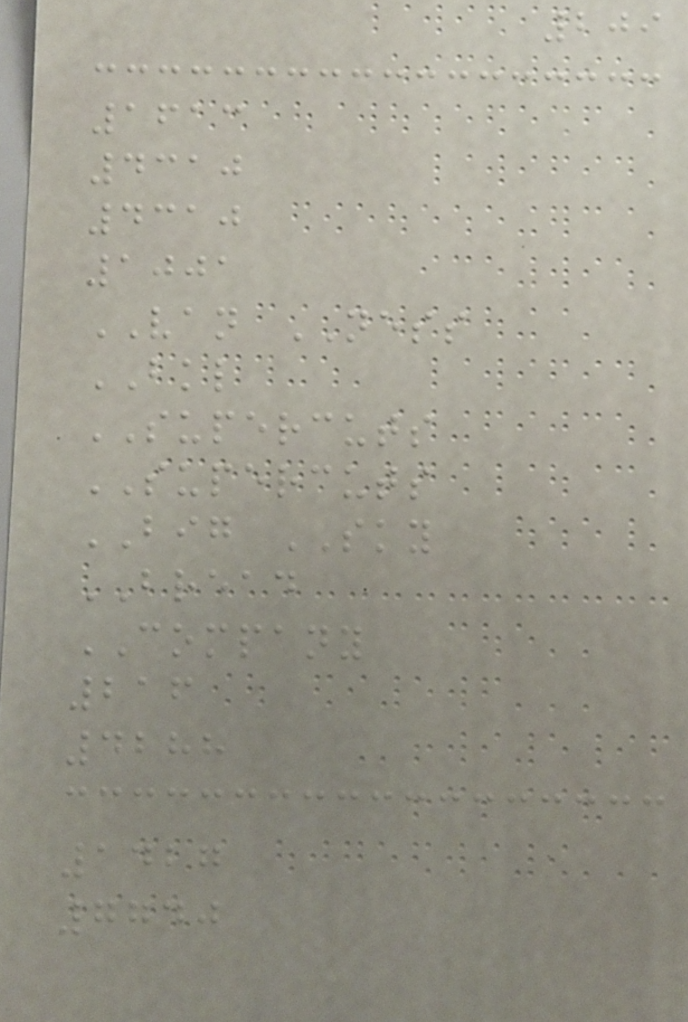209
1613
4310
4310
1001
VAN NESS
BKL
SUPERCUTS
SUPERCUTS
BIG SKY
BREAD
COMPANY
216
4288
1427
7740
